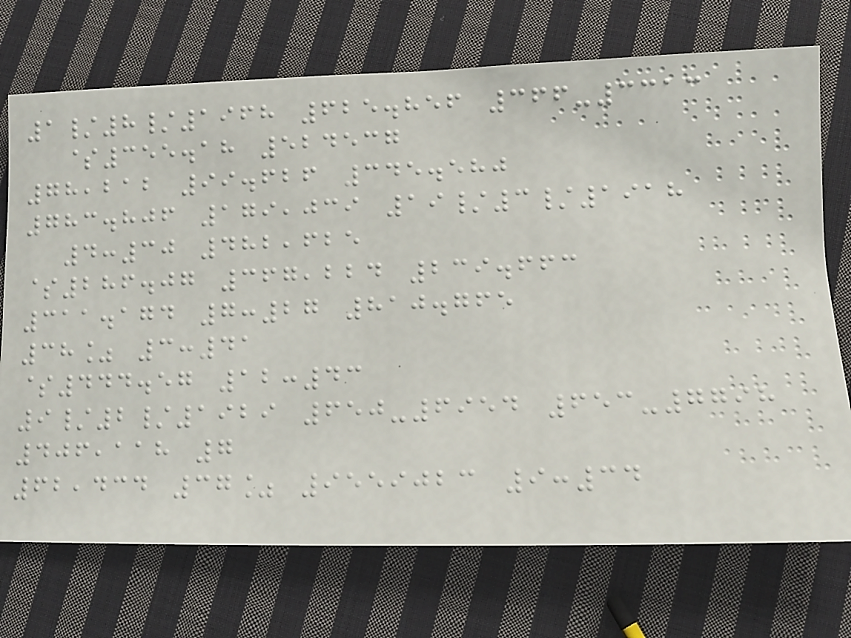1/8/1968 625.856 366-3313
$355.18 524537
78,212 99.626 345.580
783.806 179,039 19/3/1918
4:30 482,625
$286.07 367,224 239.663
311.174 7:27 810.765
38% 3:41
$444.57 12:43
9/2/1929 650-6954 653-7798
406,118 7
62,434 37% 9559023 9:34
